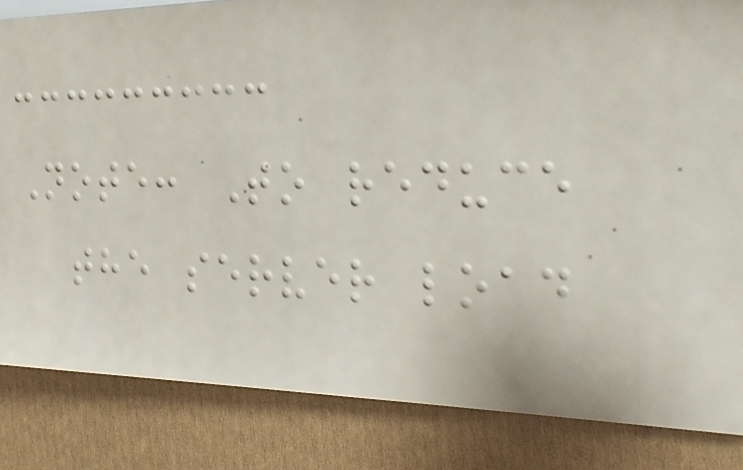Note: To reduce
the server load
